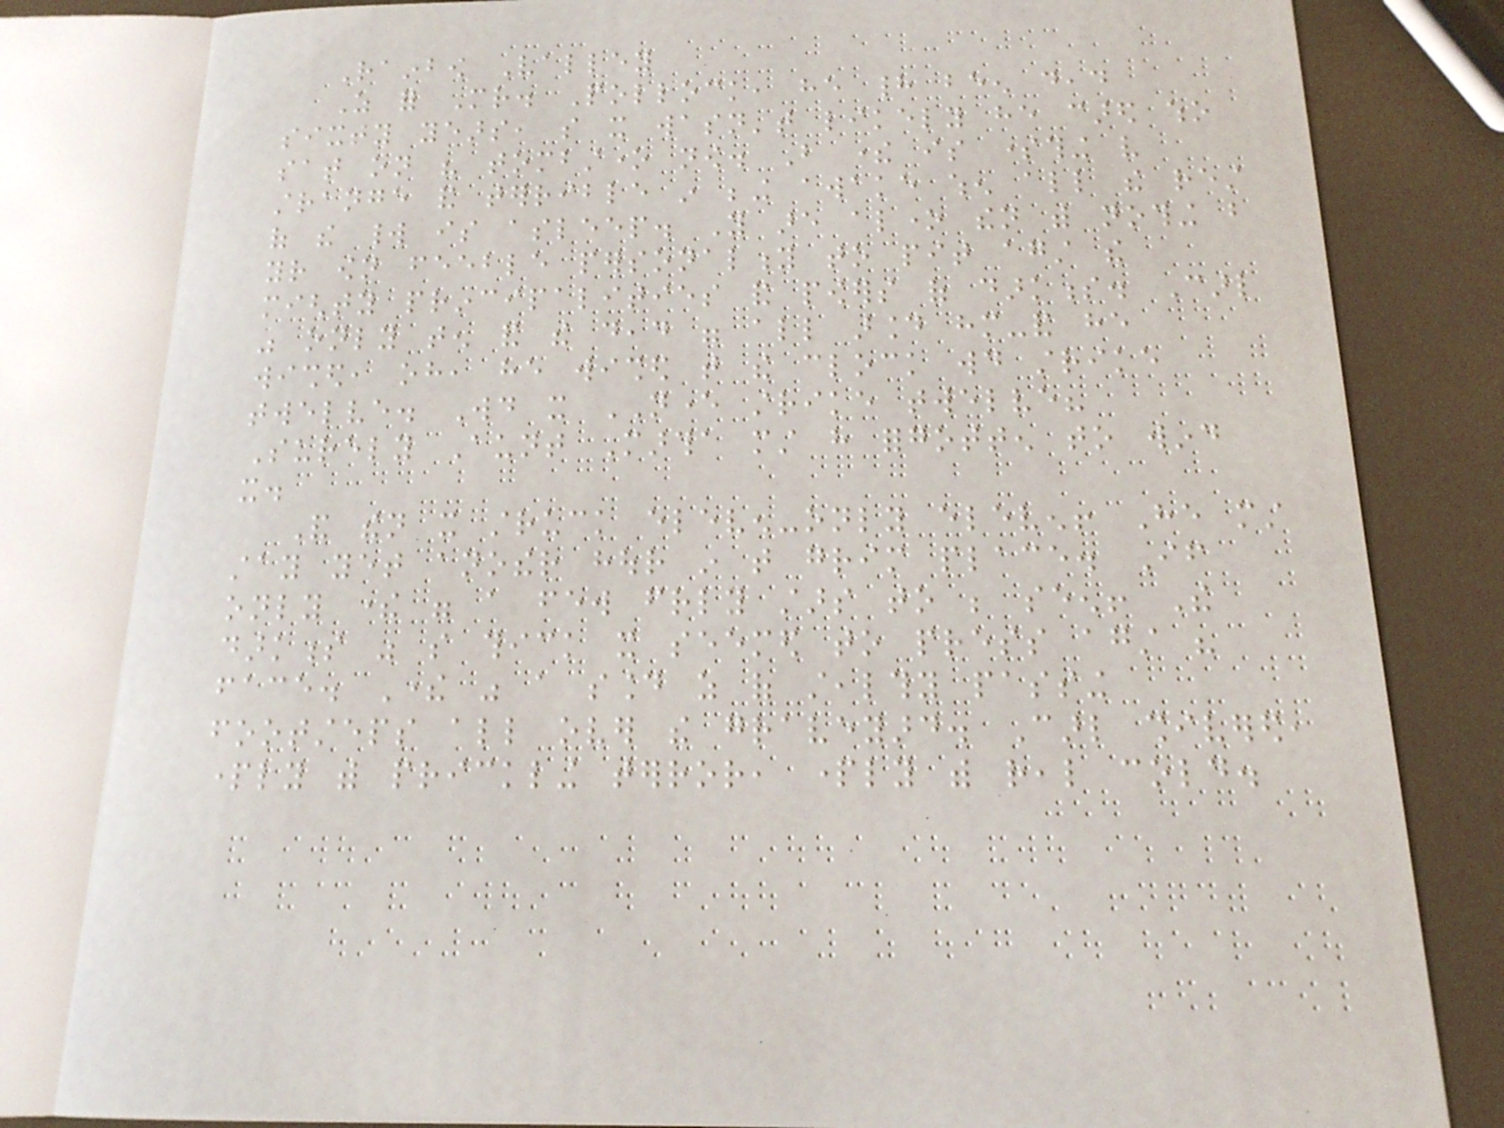Rainbow Valley
As for Mr. Pollock, he had been dead
sixty years, so it wasn't likely he cared who
sat on his tombstone now. But there is something very
strange and terrible in being awake when all the rest
of the world is asleep. You are alone then with nothing but
your own feeble personality to pit against the
mighty principalities and powers of darkness. Carl
was only ten and the dead were all around him-and he
wished, oh, he wished that the clock would strike
twelve. Would it NEVER strike twelve?
Surely Aunt Martha must have forgotten to wind
it.
And then it struck eleven-only eleven! He must
stay yet another hour in that grim place. If
only there were a few friendly stars to be seen! The
darkness was so thick it seemed to press against his
face. There was a sound as of stealthy passing
footsteps all over the graveyard. Carl shivered,
partly with prickling terror, partly with real cold.
